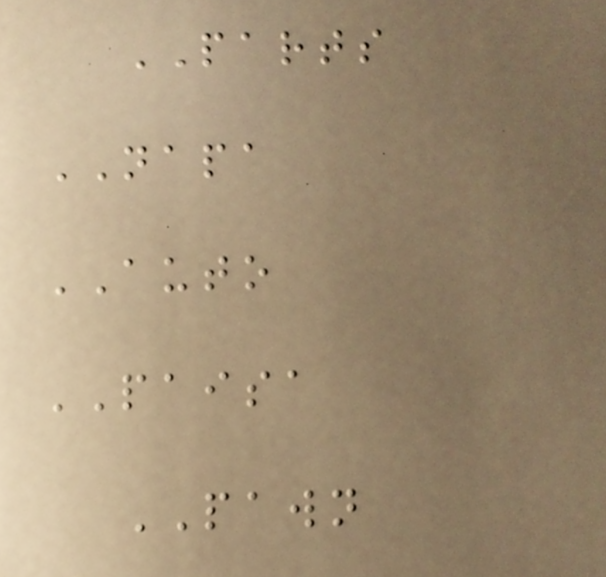PARTS
NAPA
AUTO
PAISA
PAWN
